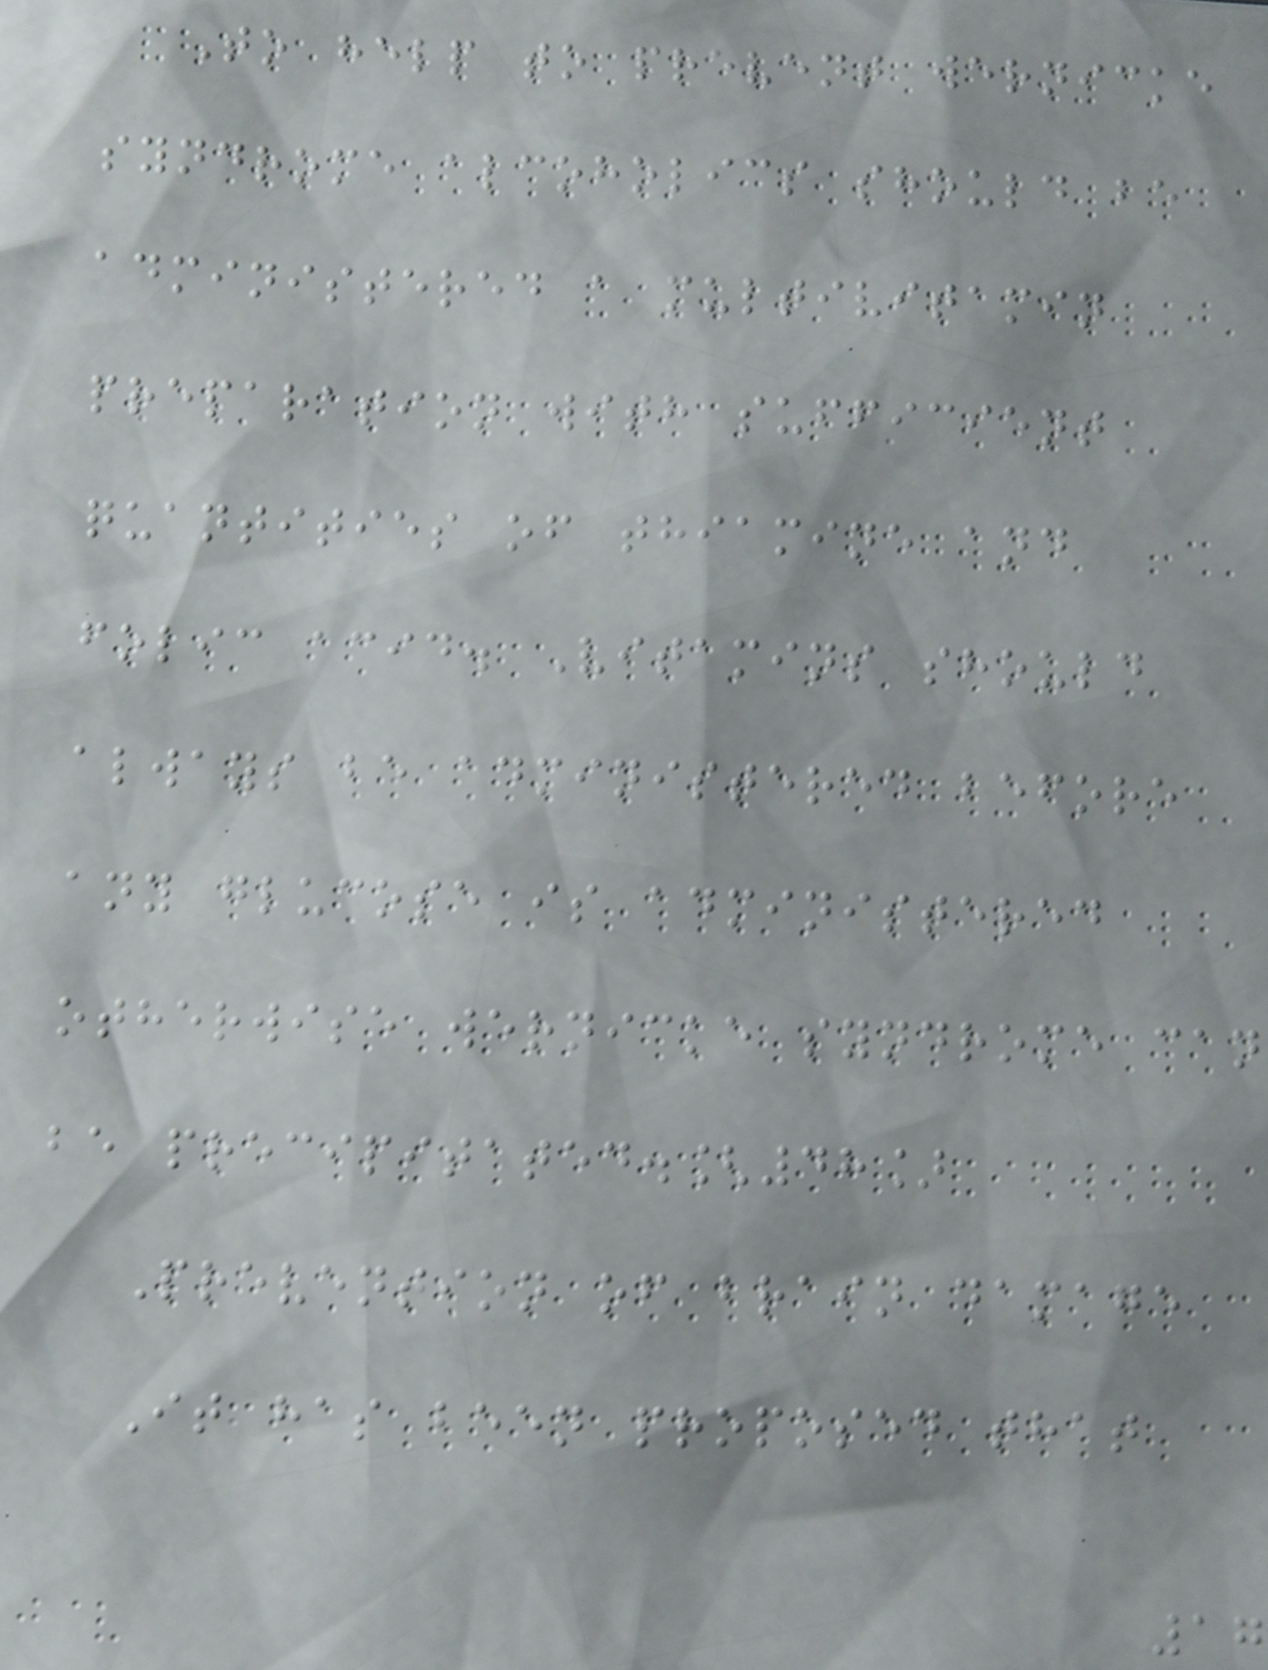To help to prevent wernicke
syndrome alcoholics should be
administered a multivitamin
preparation with sufficient
quantities of thiamine and
folic acid. Vitamins should
always be administered before
any glucose is administered
otherwise wernicke syndrome can
be precipitated.[48]
Prevention of brain damage
It has been proposed that
17
